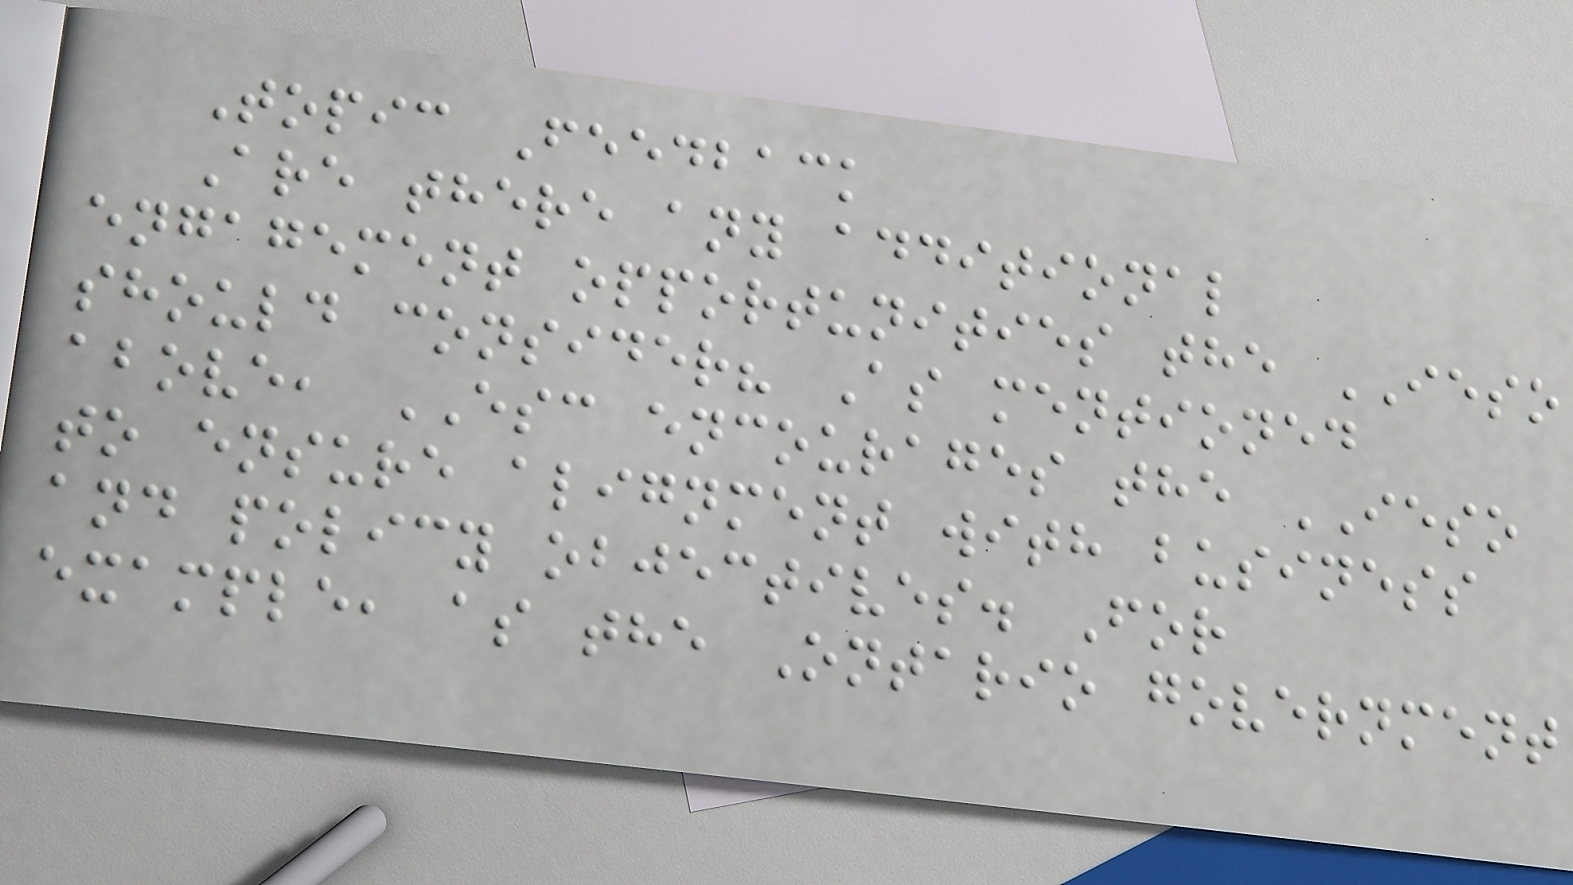Topic Feedback
Are there any additional
engagement opportunities the IESO
should consider? As mentioned
above, ESC encourages the IESO
to ensure alignment with business
and policy objectives. For
example, as the Ontario government
